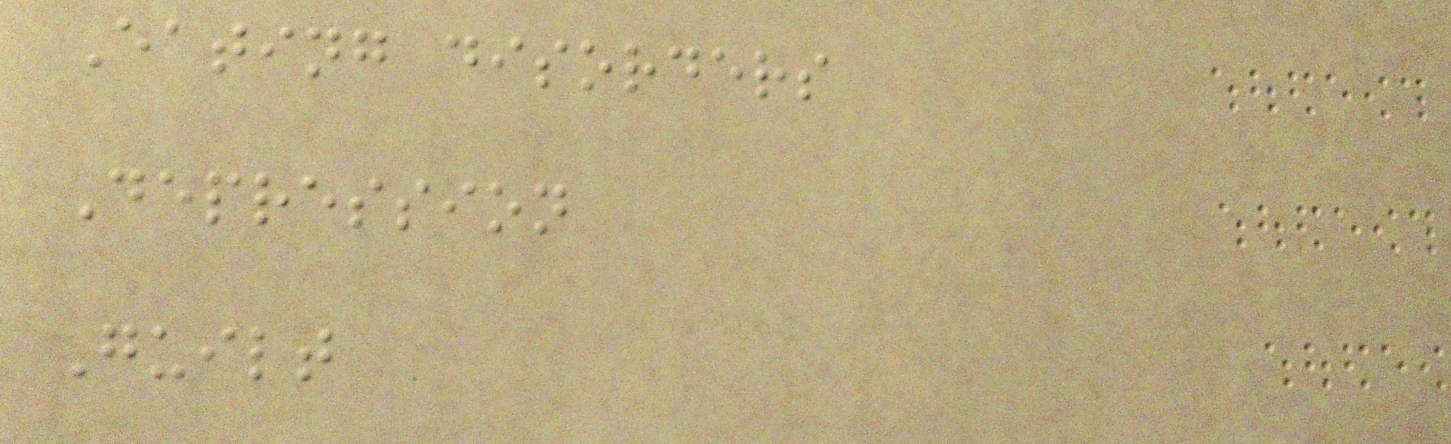Eating disorders
Depression
Guilt
